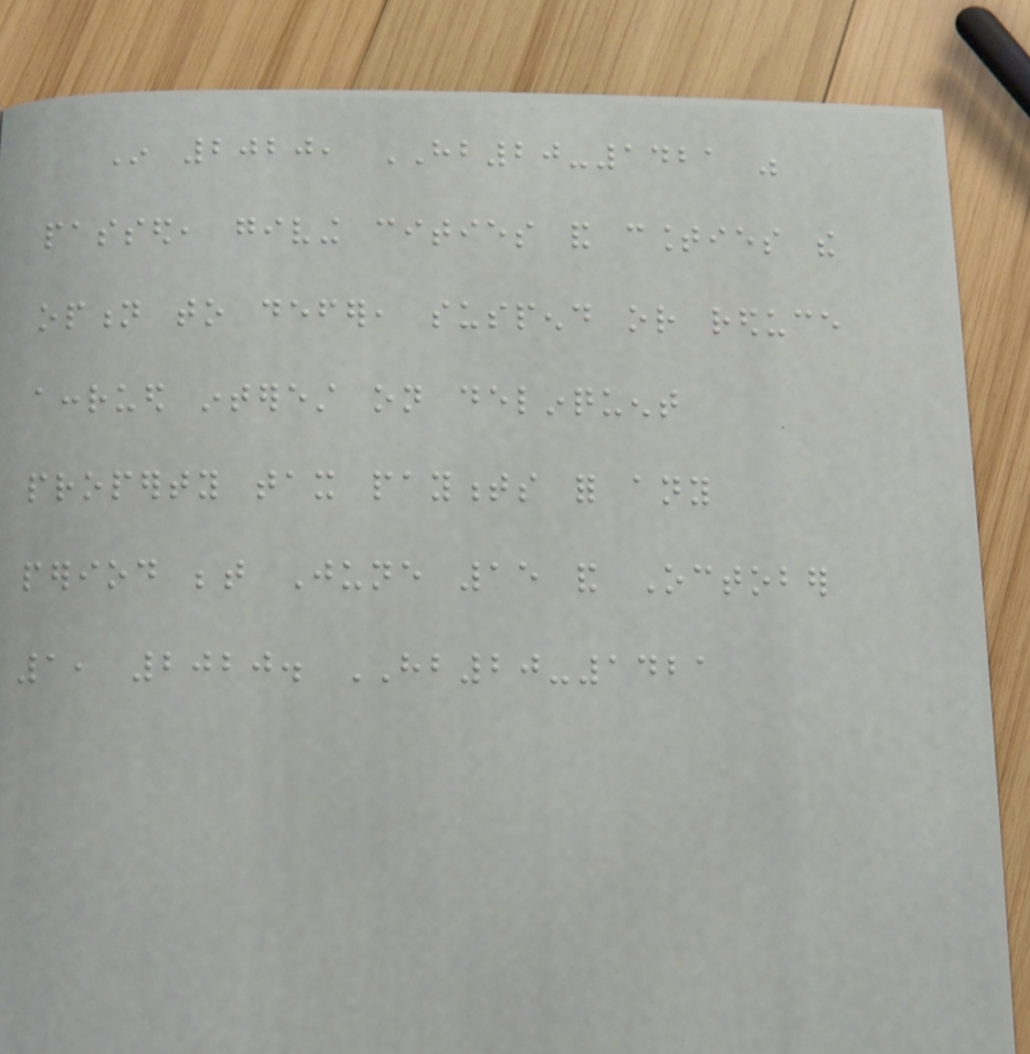In 2020, HB20-1421 was
passed, giving cities and counties the
option to defer, suspend or reduce
accrued interest on delinquent
property tax payments for any
period between June 15 and October
1, 2020. HB20-1421
